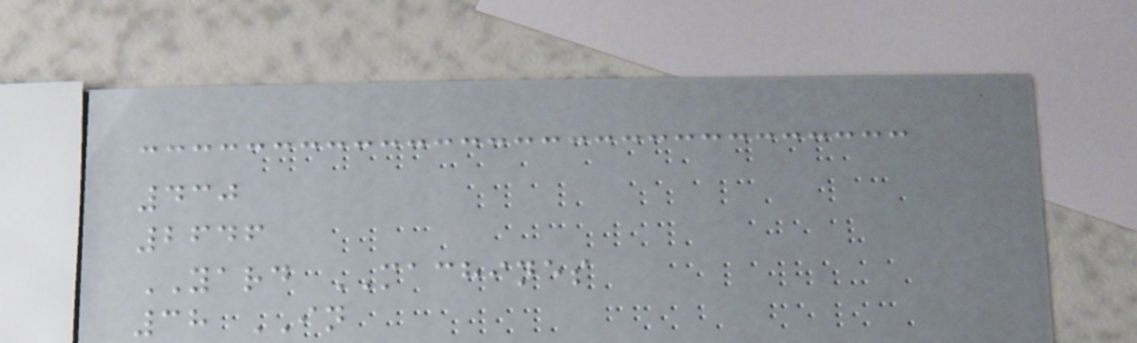430
2646
YARD MACHINES
38 IN
